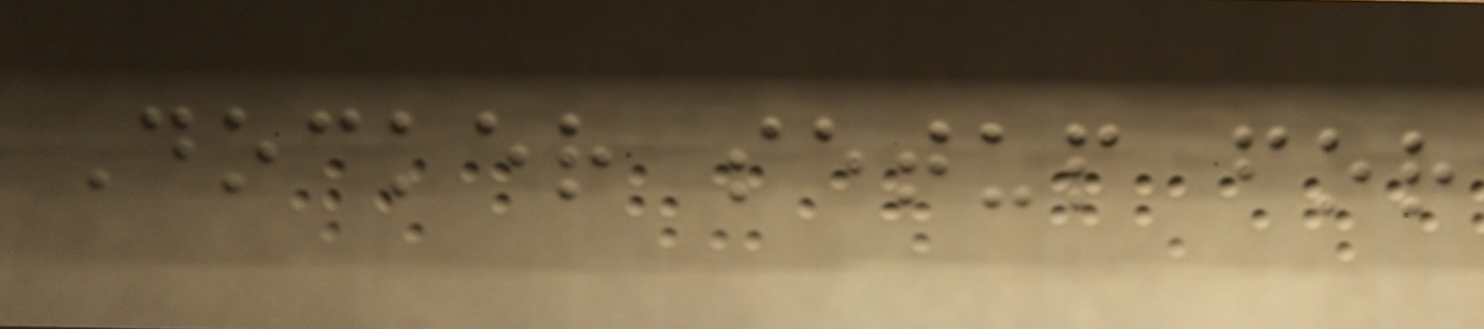Docker setup for
